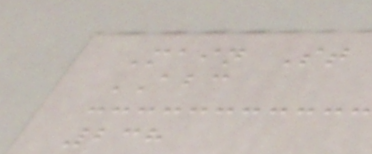Main St
ABC
238
